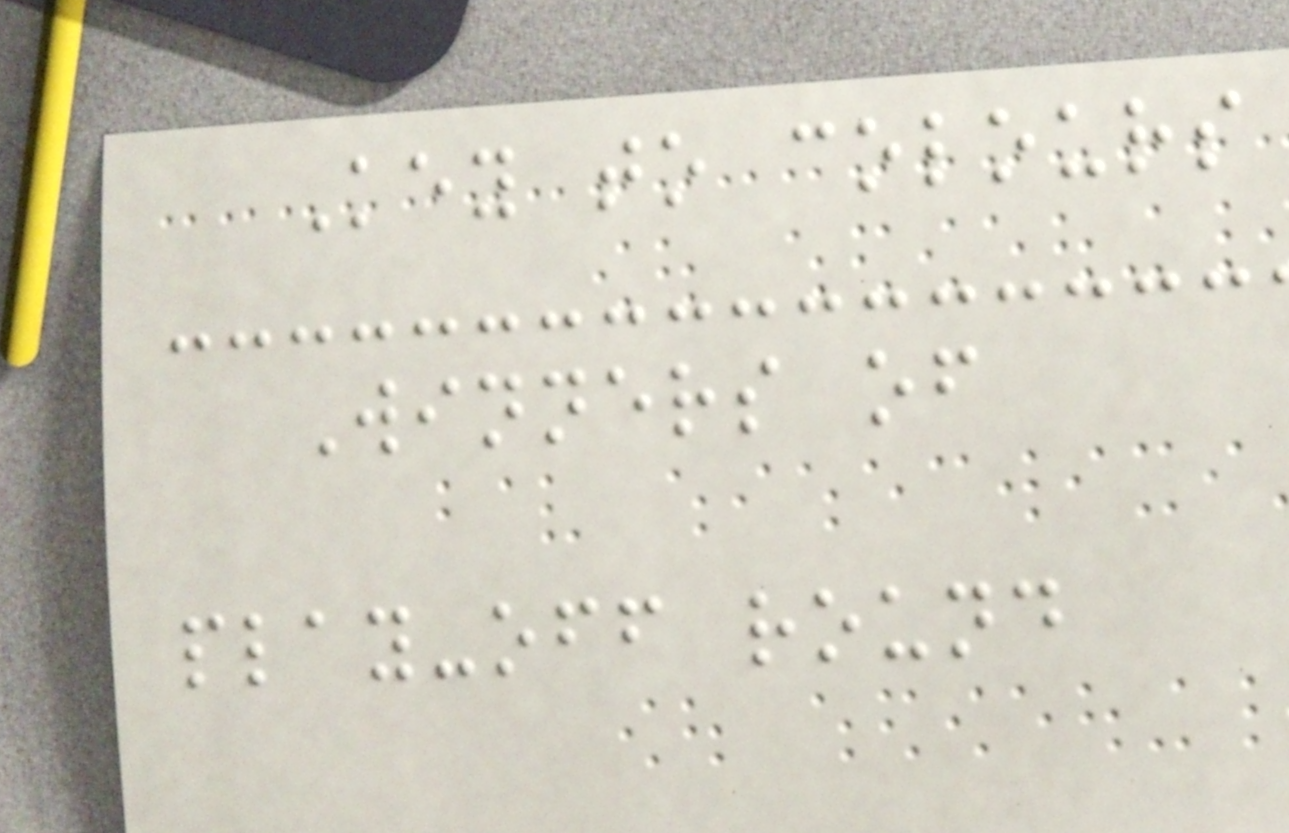Key to colours
Winners of
play-off round
